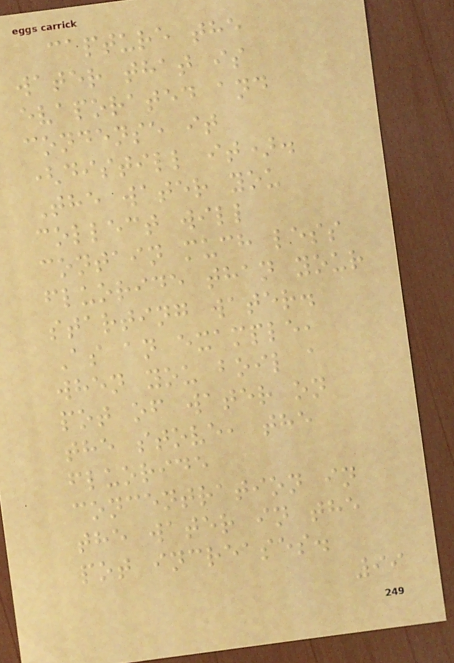capture the
water that is
evaporated and
condense it
(distill it).
The water you
collect will
contain much less
fluoride than your
starting water.
As an example,
when you boil a
pot of water on
the stove, the
fluoride
concentration in
the water in the
pot increases.
99
